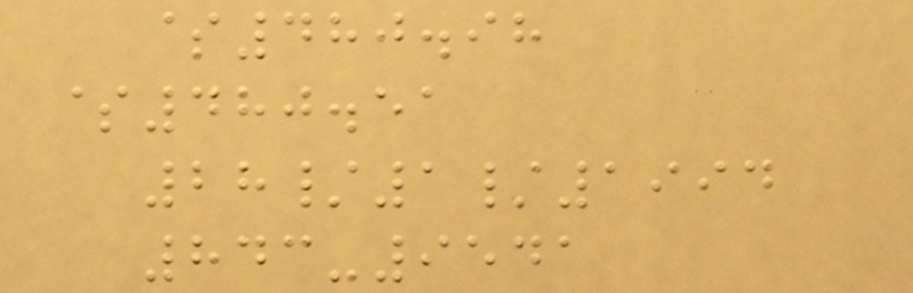$480.98
$480.51
28/1/1994
843-9541
